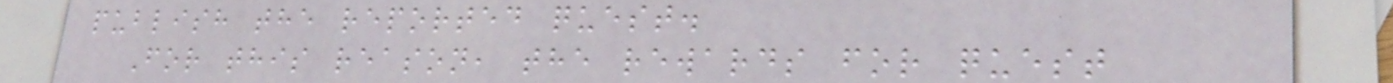publish the reported quest.
For this reason, the rewards for quest
